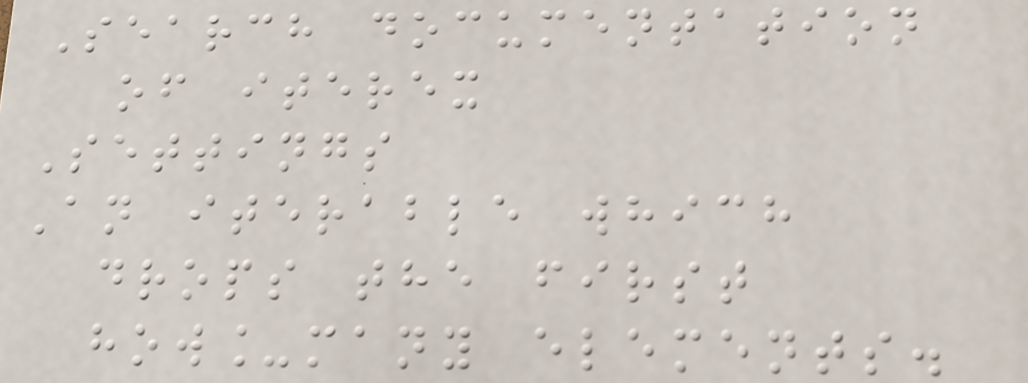Search documentation
of iterex
Settings
An iterable which
drops the first
how_many elements.
